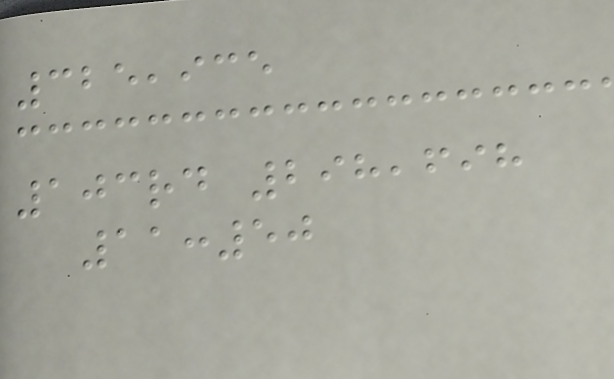325,935
103rd 298,698
11:50
